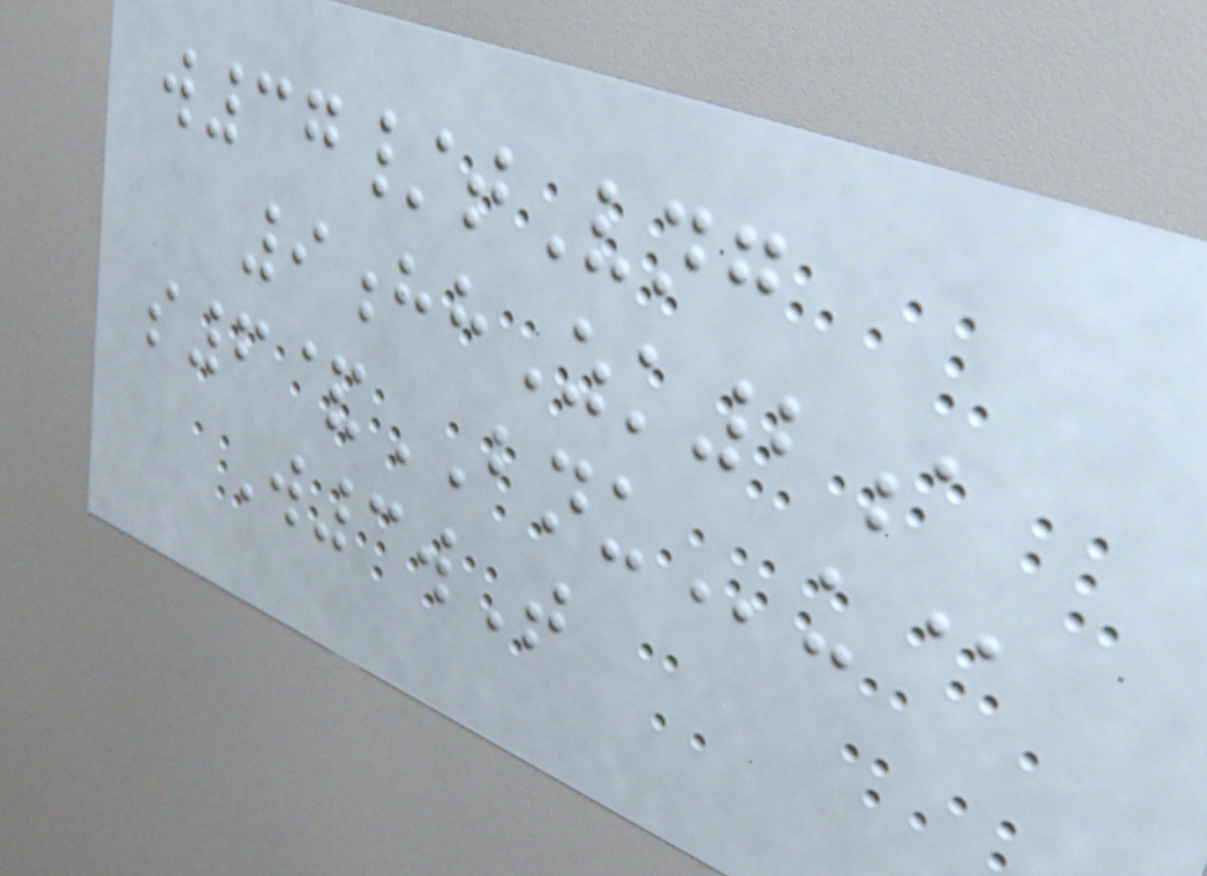w37/tVng
9hhZk2a
s6&BNUu@
W3wT
